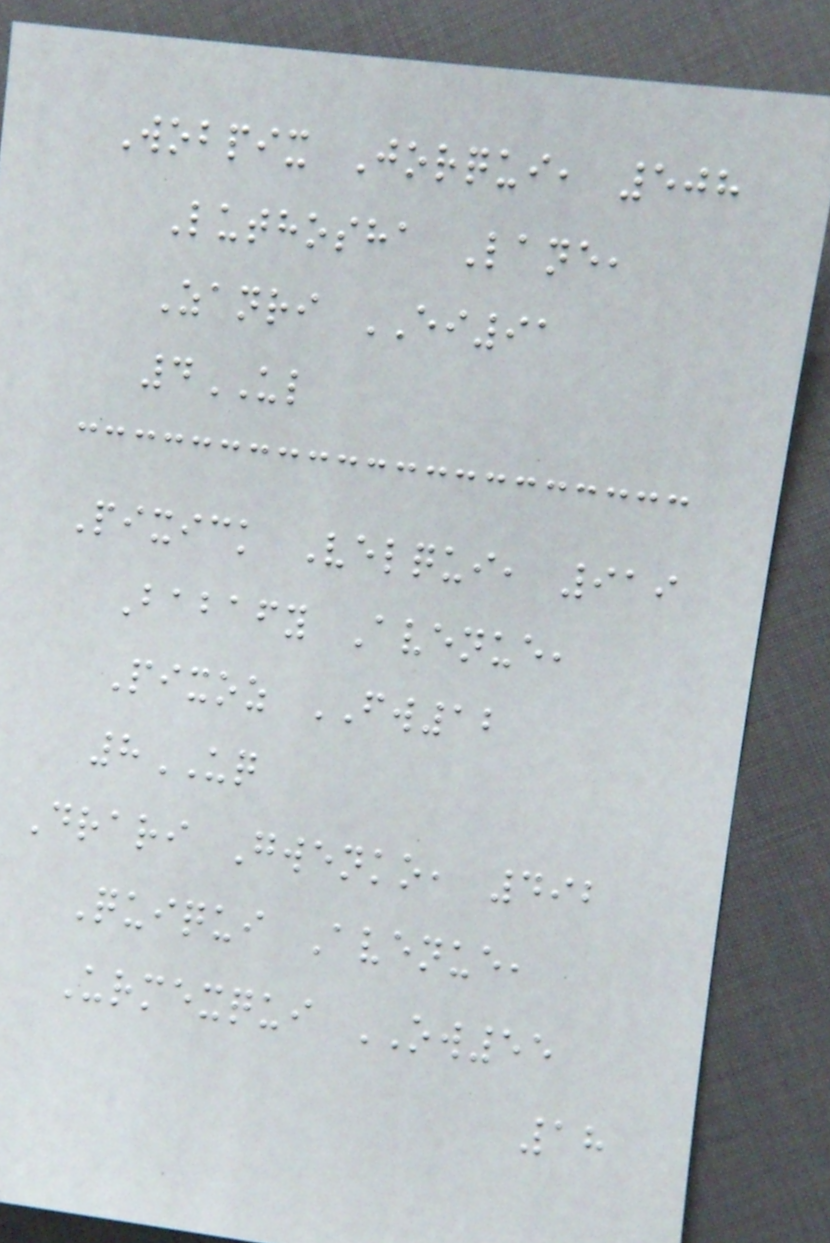Wobpix Jorqui, 508
Luthosha Lane,
Zanri EI91
4UL
Pixick Velqui, 919
Babafy Avenue,
Pixoz FW12
8UQ
Drari Gwenko, 492
Quiqui Avenue,
Urmexqui OW55
18
